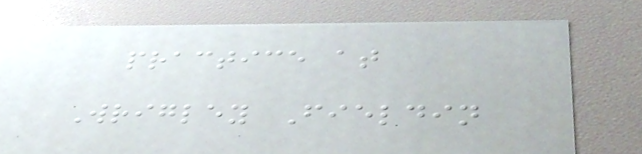practice at
Wrigley Fieldin
